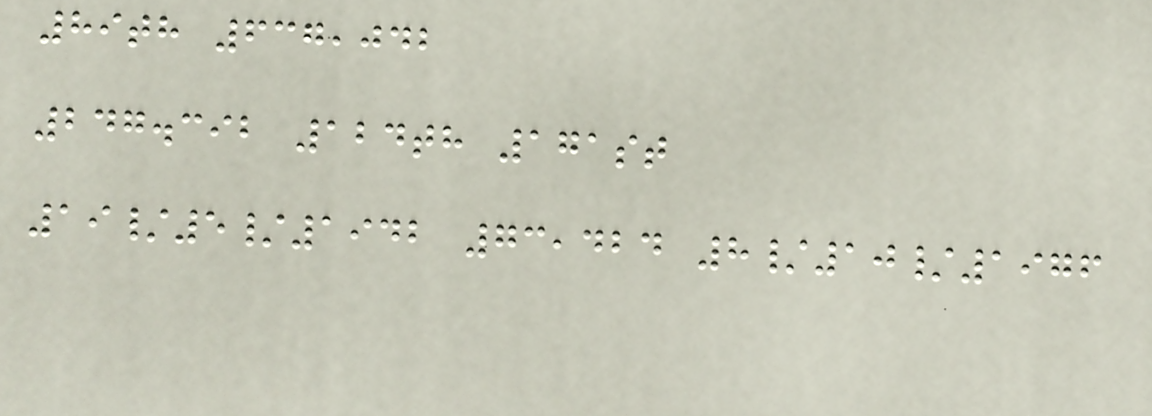89th 637,042
247.392 124th 171st
19/5/1942 73,424 8/10/1976
